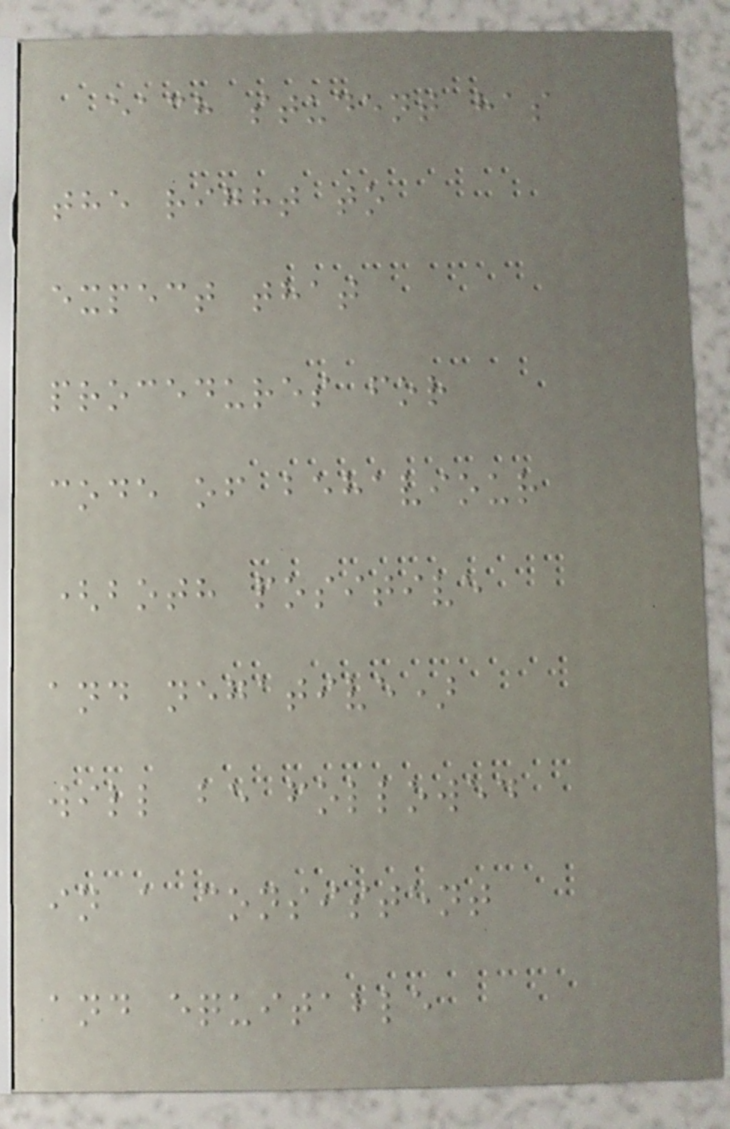each student has
the right to
expect that
procedures for
code of behaviour
(both positive
and negative)
will be followed
in a consistent
and equitable
